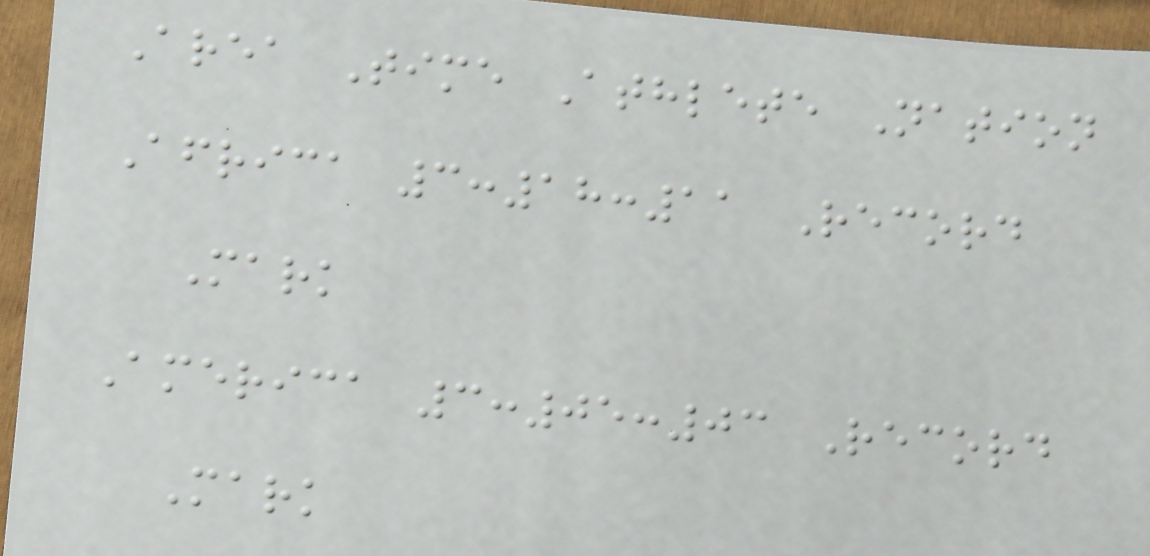Area Time Athlete Nation
Africa 3:18:11 Record
Mark
America 3:05:03 Record
Mark
